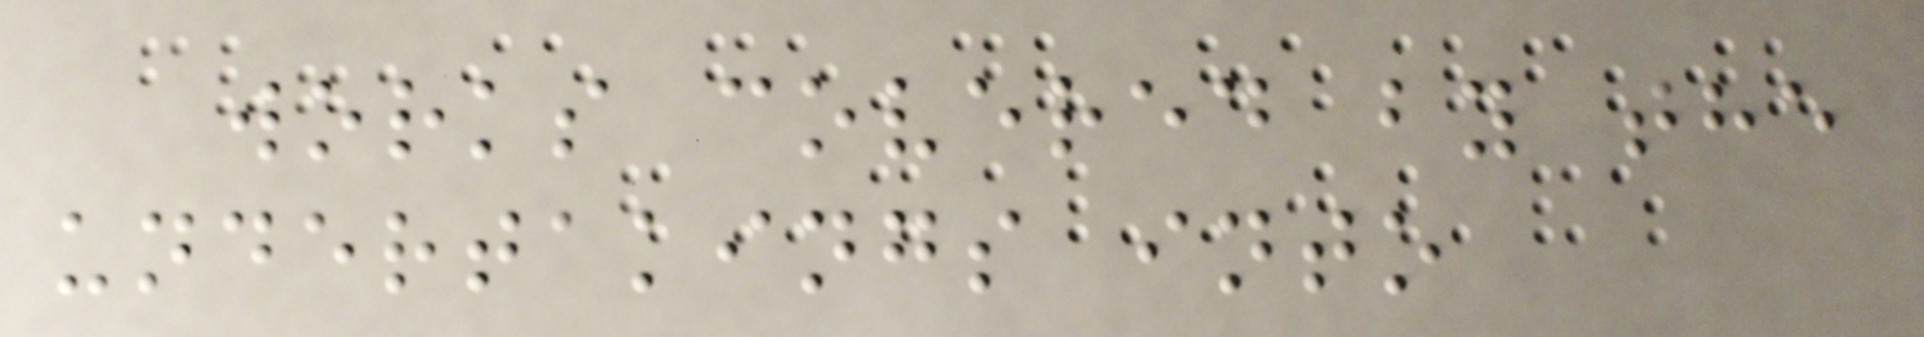works covered by the
undertakings into
